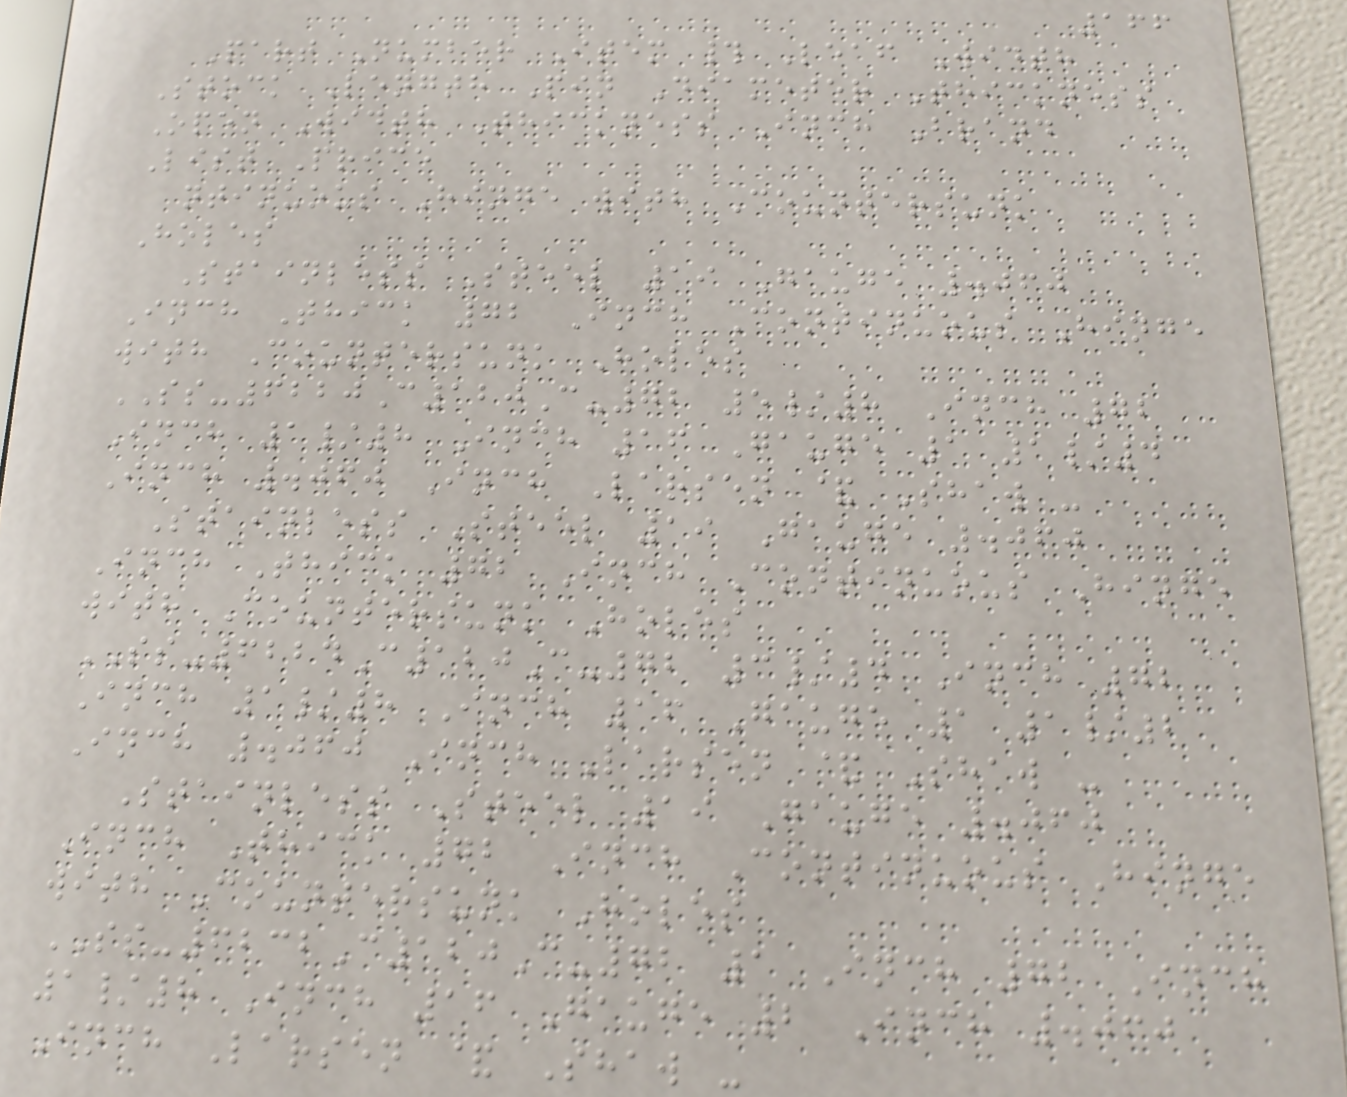166
Part Number Item # Leaf Width
Stock Length Pin Diameter Thickness
Open Width Thickness Inch Brand
List Price
ntinuous Hinge with Countersunk
Holes
Stainless Steel 19 Gauge .060
Inch Thick 72 Inch Continuous Hinge
with Countersunk Holes
SS-6220C120C-72 5/8 Inch 72
Inch 1/8 Inch 16 Gauge 1 1/4
Inch .060 Inch Larsen & Shaw -
Stainless Steel 19 Gauge .060
Inch Thick 72 Inch Continuous Hinge
with Countersunk Holes
SS-6224C120C-72 3/4 Inch 72
Inch 1/8 Inch 16 Gauge 1 1/2
Inch .060 Inch Larsen & Shaw -
Stainless Steel 19 Gauge .060
Inch Thick 72 Inch Continuous Hinge
with Countersunk Holes
SS-6232C120C-72 1 Inch 72 Inch
1/8 Inch 16 Gauge 2 Inch .060
Inch Larsen & Shaw -
